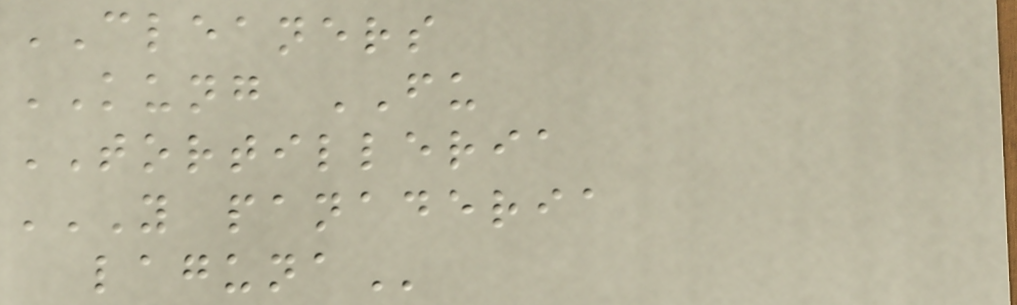CLEANERS
KUNG FU
TORTILLERIA
Y PANADERIA
LAGUNA
